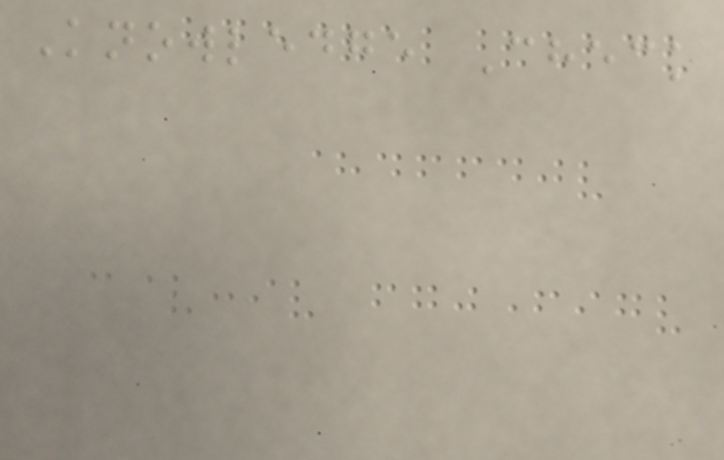Knowledge Check
